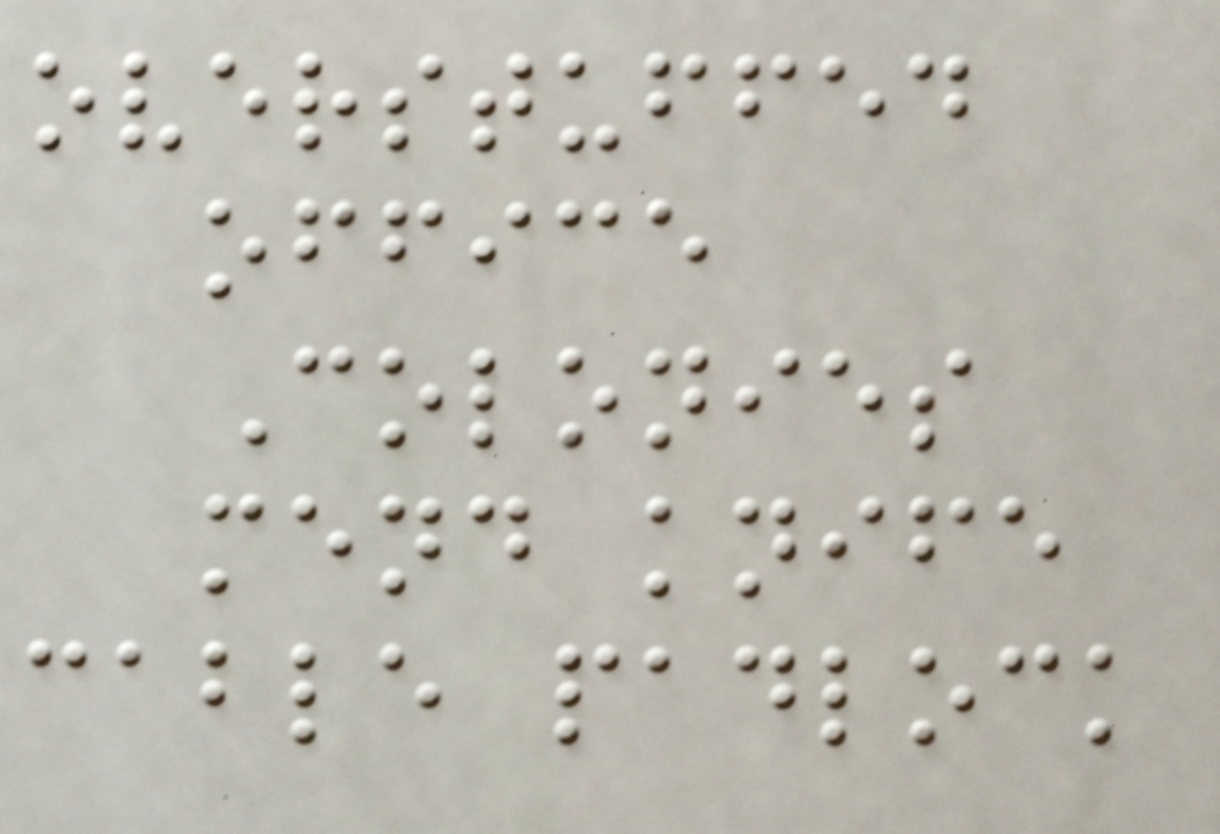overstuffed
office
Colonies
mend knife
cable padlock
